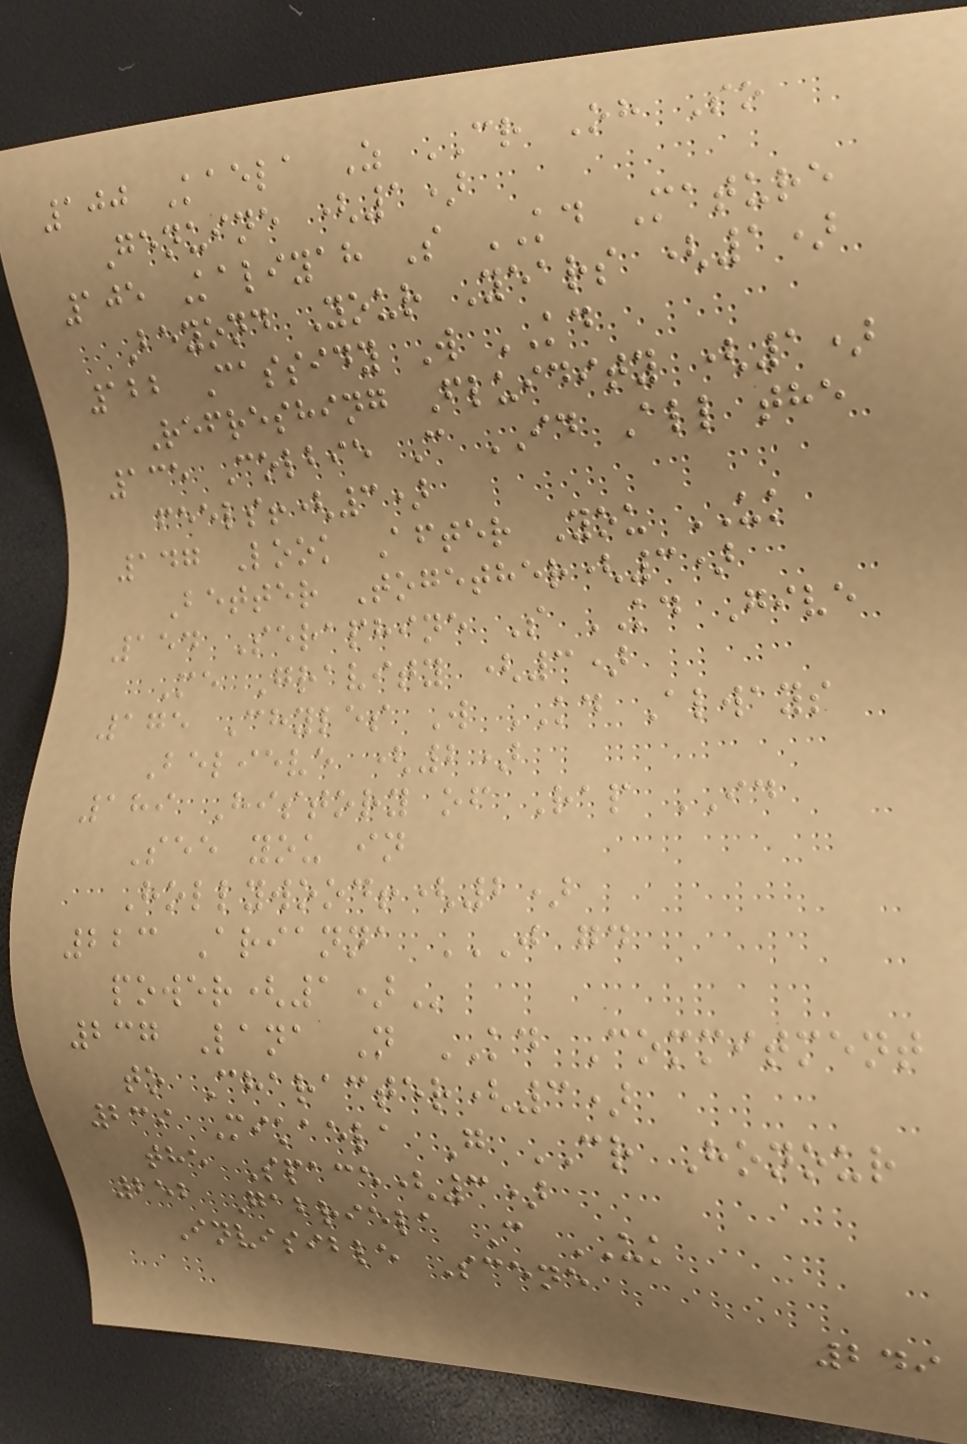100 Kaela Z CR Oh So
Genuine (1)
105 Kaliyah S KD Mature
Beyond Your Years (1)
122 Cassidy W KD
Refreshing Fluidity (1)
135 Colbie C ID All the
feels!(3)
147 Look After You UK
Better Together(3)
154 Seraphine S KD Give
Me Gravity (3)
175 Chyles W KD Always
Believe (2)
189 History of Rap ID
See you in
Hollywood!(2)
223 Arianna J GD
POWER(1)
237 Lana N KD Commitment
to Character(3)
239 Mikaela G CR Honour
the Space(3)
252 Gabriela C UK
Invisible Scene
249
